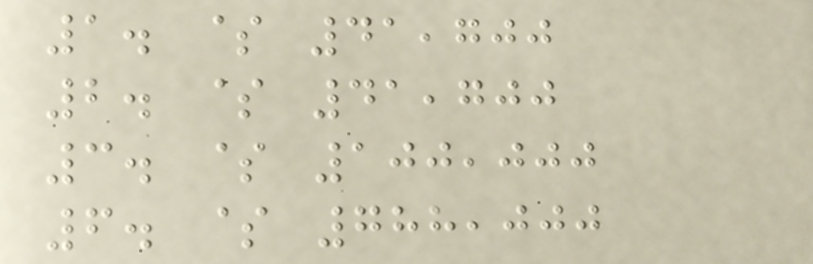1. $ 41,700
2. $ 41,700
3. $ 100,000
6. $ 788,000
